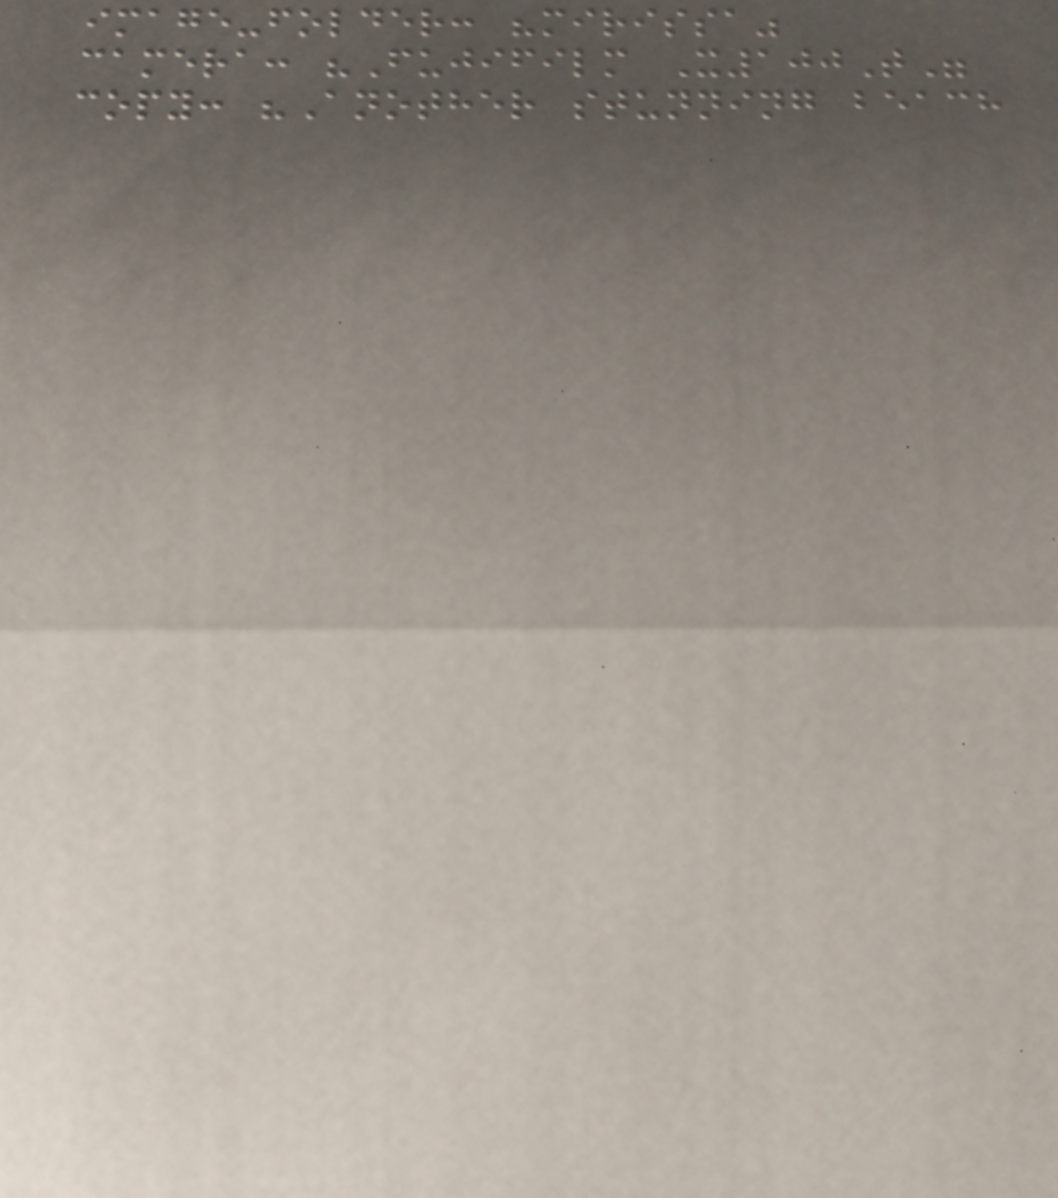image-folder: "mirissa"
camera: "Fujifilm X100T"
copy: "Another stunning beach
